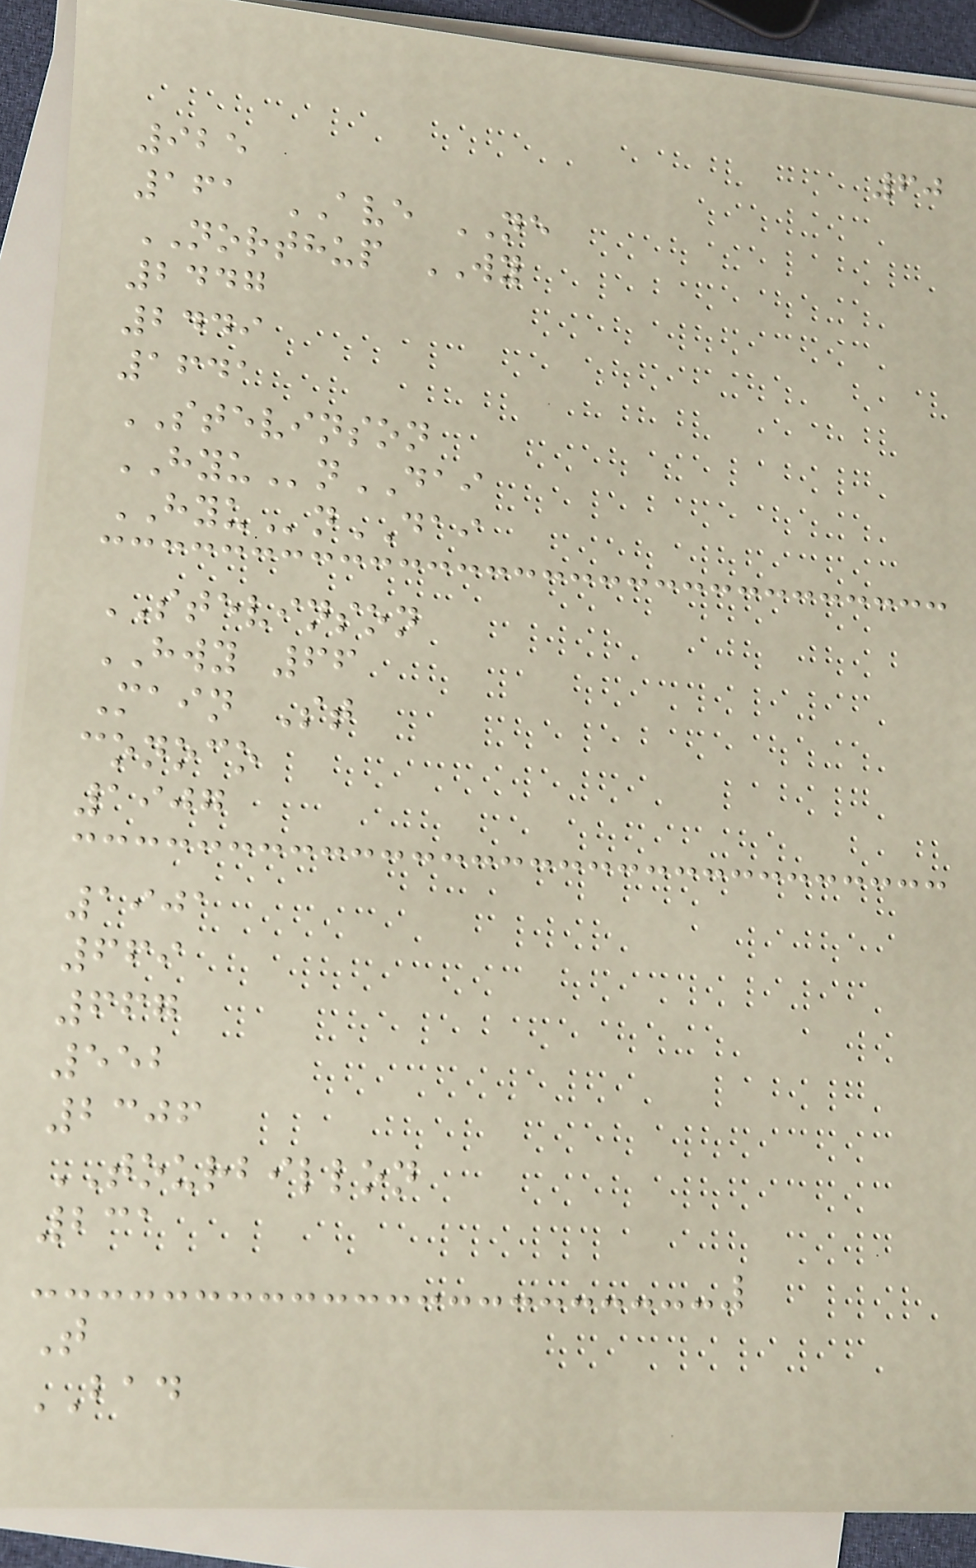60
925
161 AVE NE
NORTHUP WY
2447
2449
1641
STEVINSON
HYUnDAI
HYUnDAI
STEVINSON
HWY 66
Main St
conoco
1907
1901
669
667
552
2306
TOURBILLON
231
T
BAD
